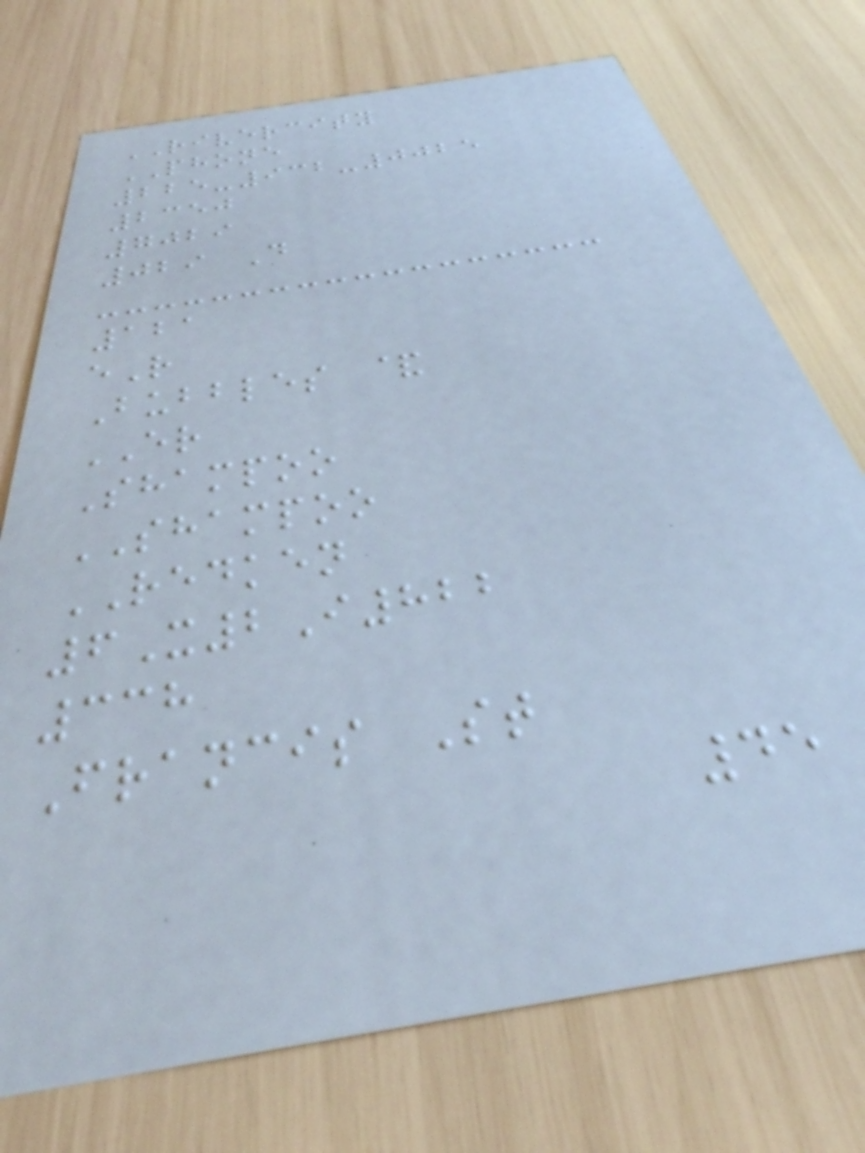RIVERCITY
PHONE
225-932-0025
2350
7029
029 D
121
eR
Bubbles &
ER
Shampoo
SHAMPOO
REDKEN
6X2I822
338
Francis St
45
